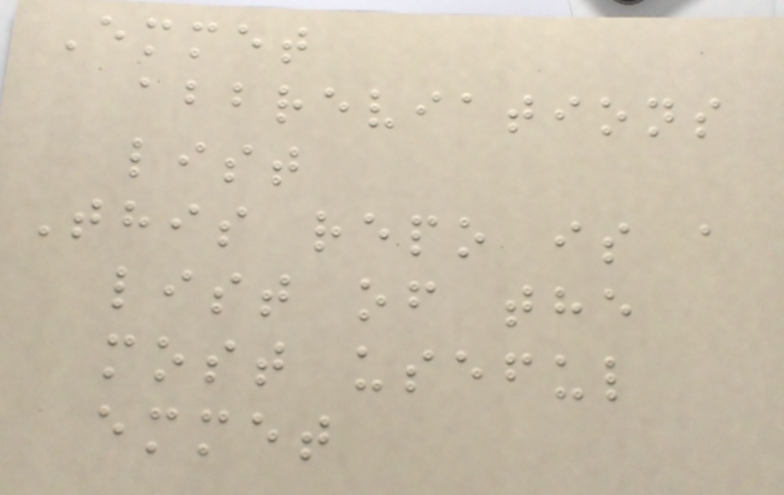Emmet
abbreviations
list
This repo is a
list of the
most useful
emmet
